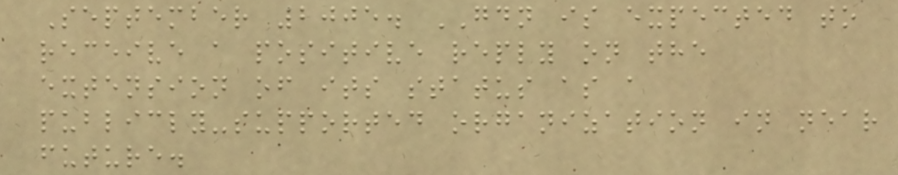September 2005. GDN is expected to
receive a positive reply on the
extension of its status as a
publicly-supported organization in near
future.
